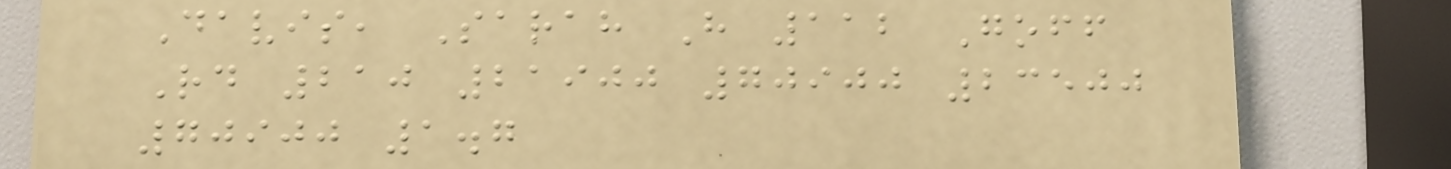Davis, Sarah H 112 Goff
Rd 210 21900 70900 23500
70900 1.7
